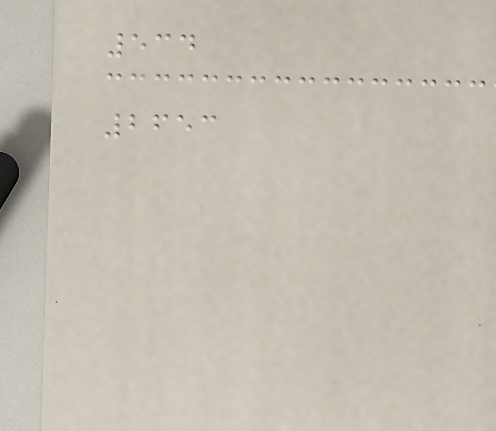534
2653
